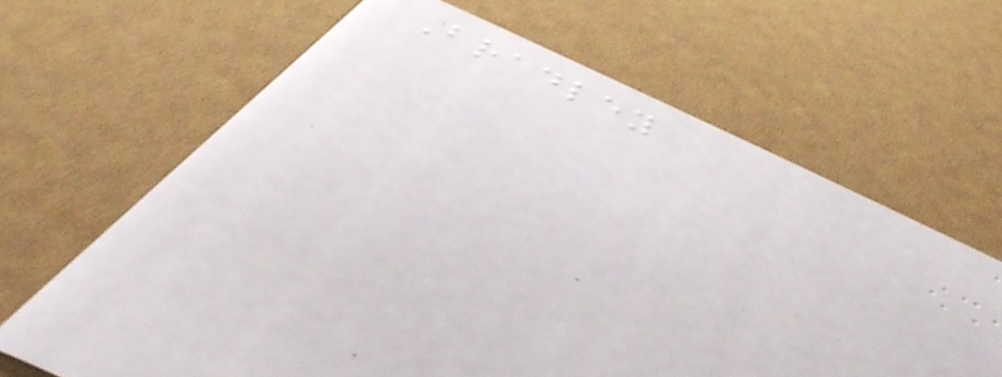Bradley
